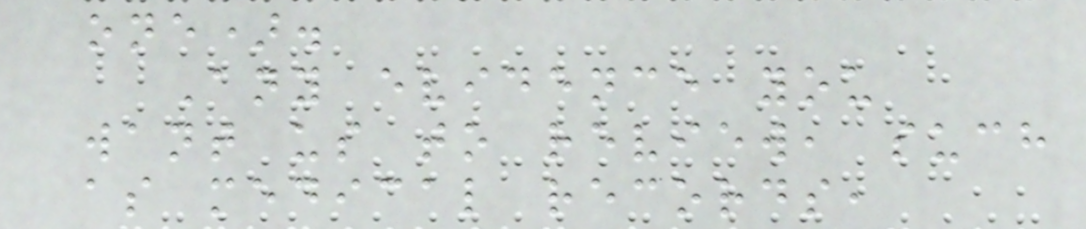one).
Any evidence you
want us to review, such
as medical records,
